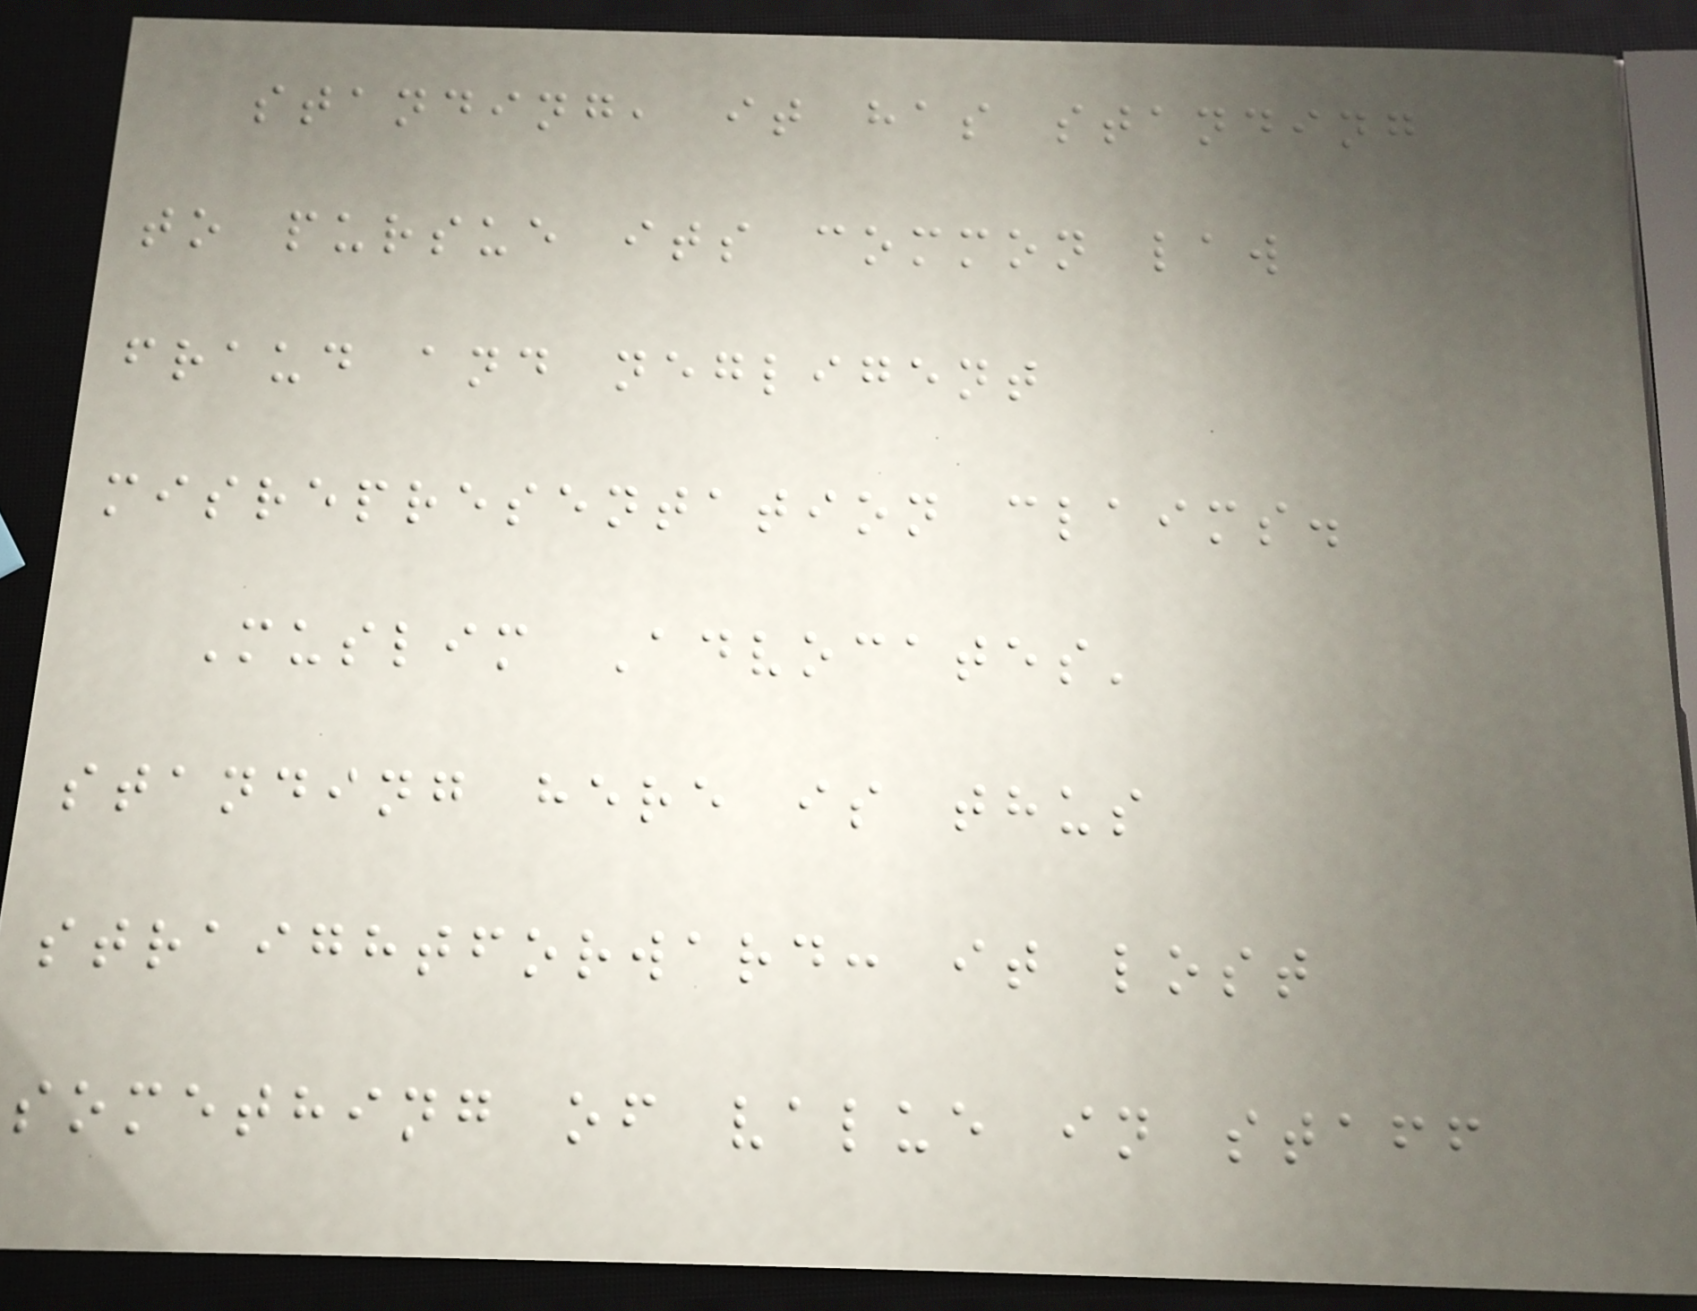standing, it has standing
to pursue its common law
fraud and negligent
misrepresentation claims.
Muslim Advocates'
standing here is thus
straightforward: it lost
something of value in staff
